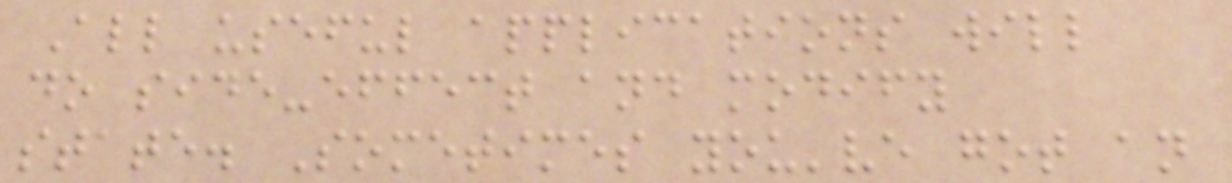All useful applications will
do side-effect and modify
state. Sometimes you've got an
